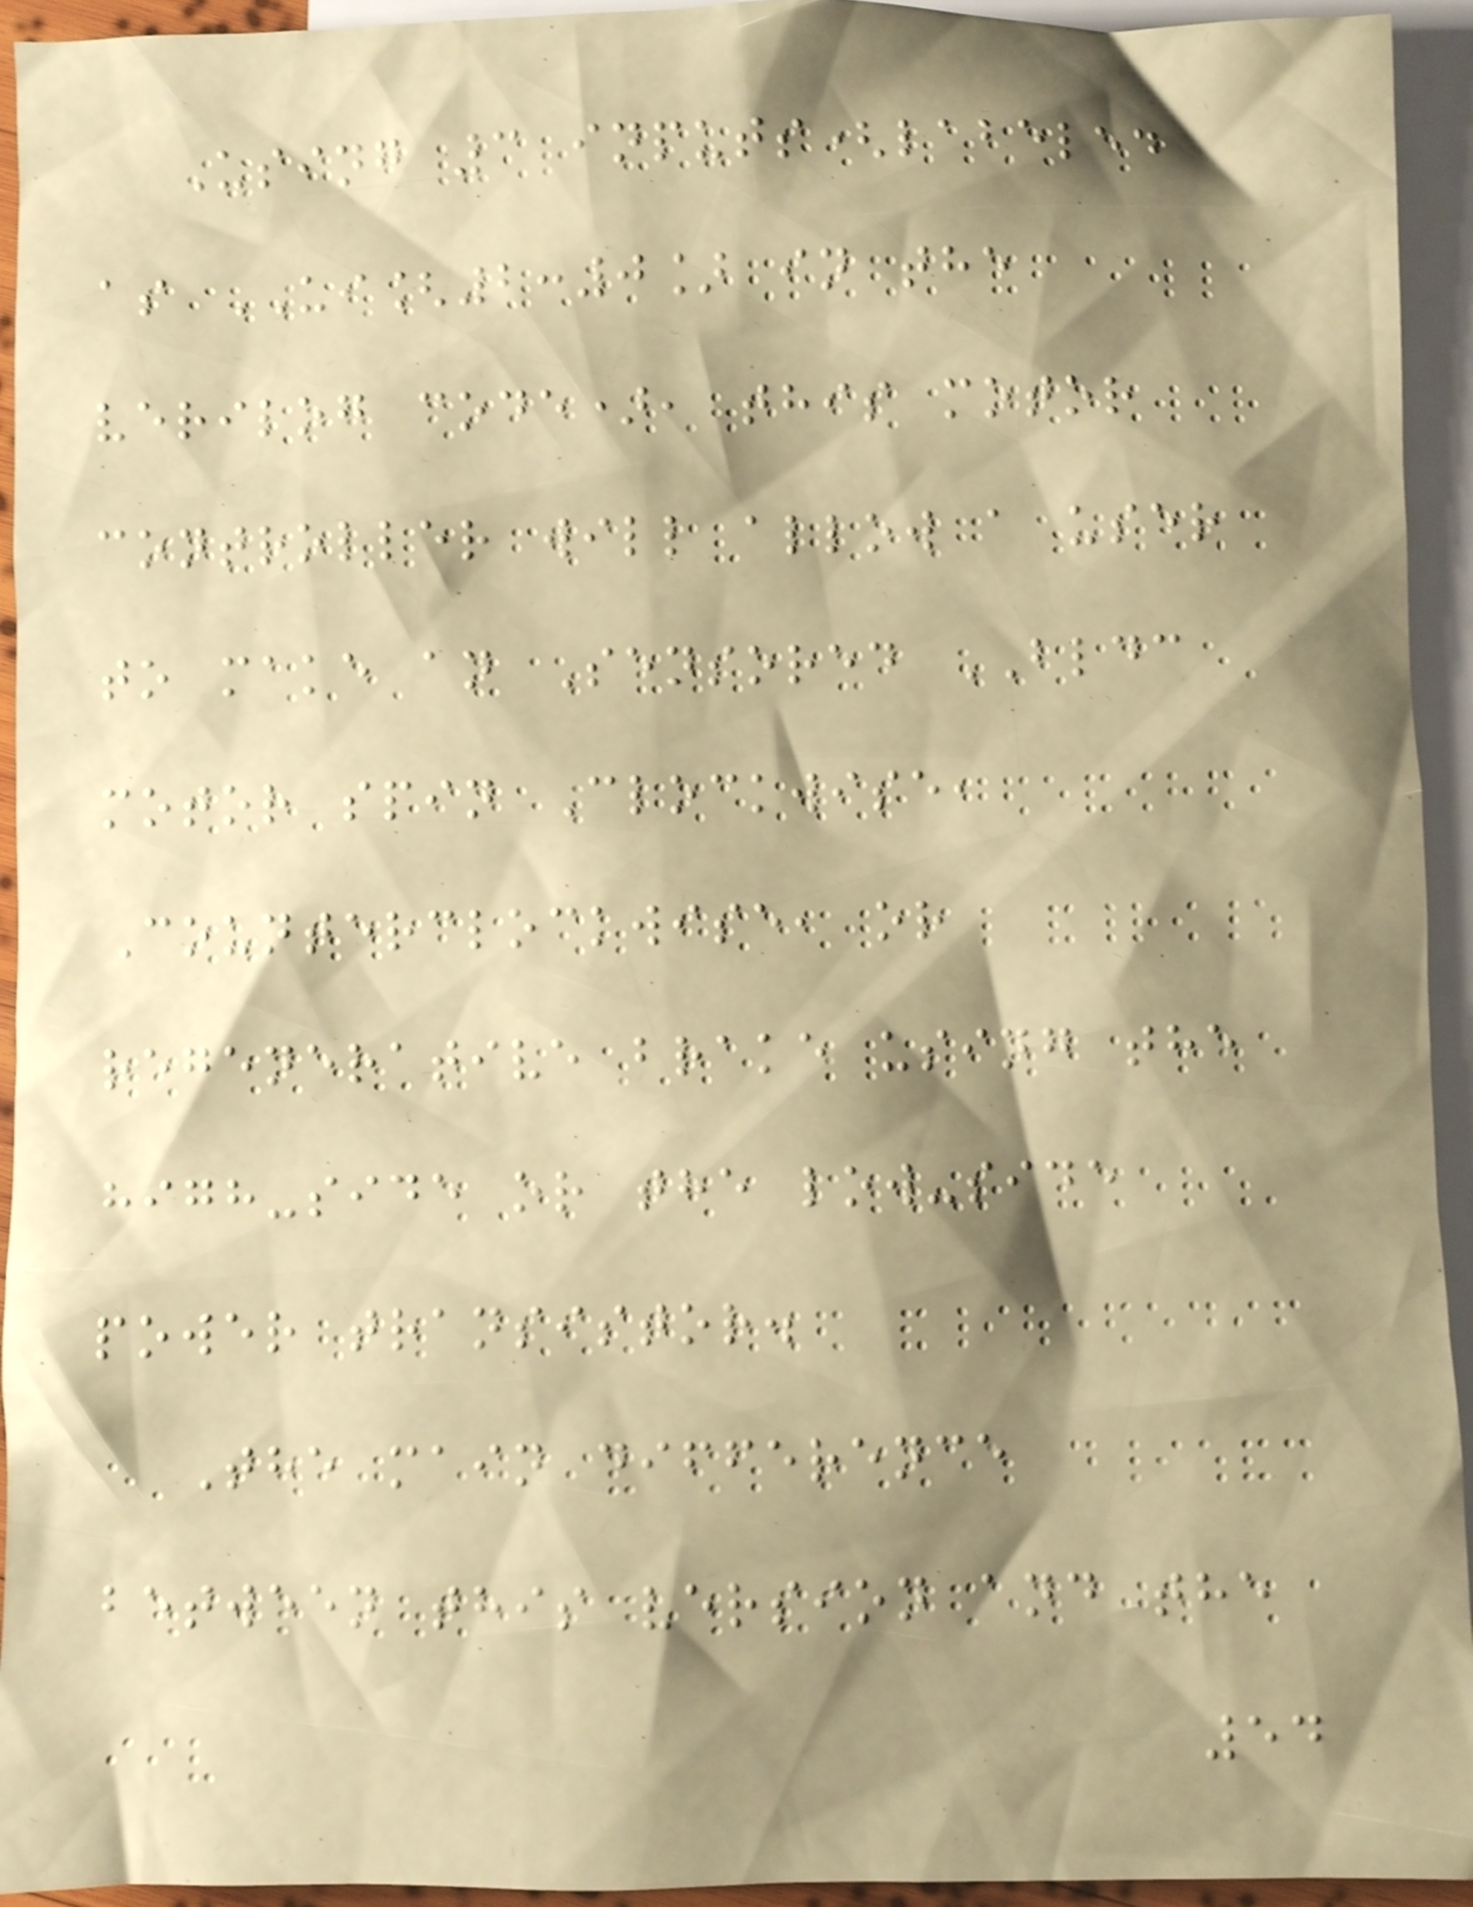Using 3 inputs(labeled
as UI[2:0] in the
verilog code), this motor
controller will allow a user
to make an Sensored BLDC
motor spin Clockwise,
Counterclockwise, or
regenerative brake using the
high-side or the low-side
power transistor.
The main difference
between this version and the
54
